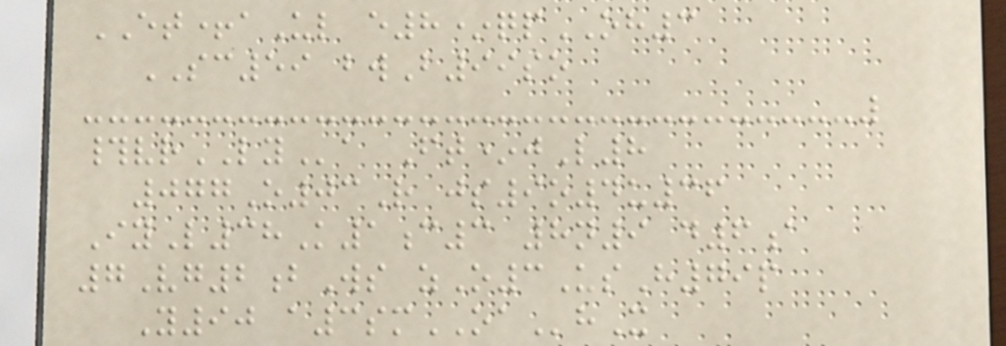ET+aUl e8*qpOH3
SC59 bwB99so
#vrLYa Ft*jL8
077O03R js9o4u36
IyL38K1c3 8n9 d6a
7Vg2bWs zO3UsH79p
Y90 a3smOAhX
